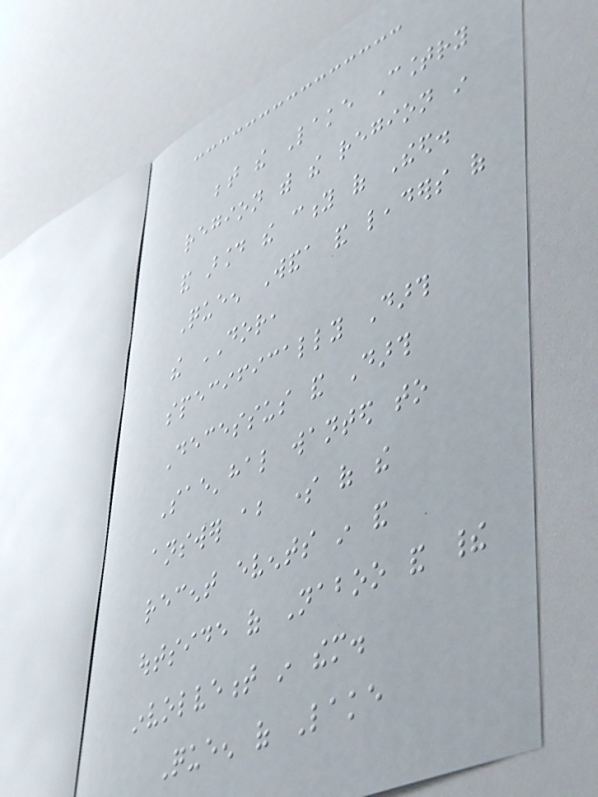between the Lake Country
region with the region in
and around the city of Theed.
Queen Wanda and leaders of
the DOR,
specifically Darth
Decessus and Darth
Sae'hal wanted to
answer about some of the
recent events in and
outside of Naboo and their
involvement in them.
Queen of Lake
